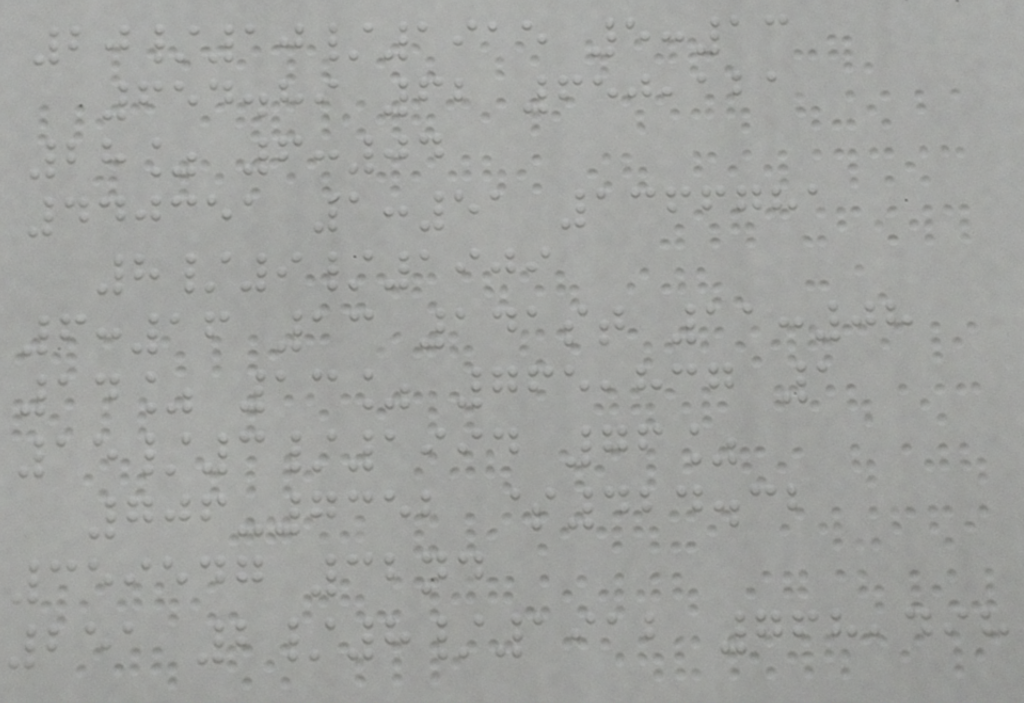20/10/1915 5:13
654.89 62 650,121
28% 6:04
440351 1:51 1366781
8/9/1909
6:16 13 141st 11:08
14% 13% 765,837 1
15/3/1994 76%
706-7352 $424.32
359547 32nd
251 2/8/1912 768,498
